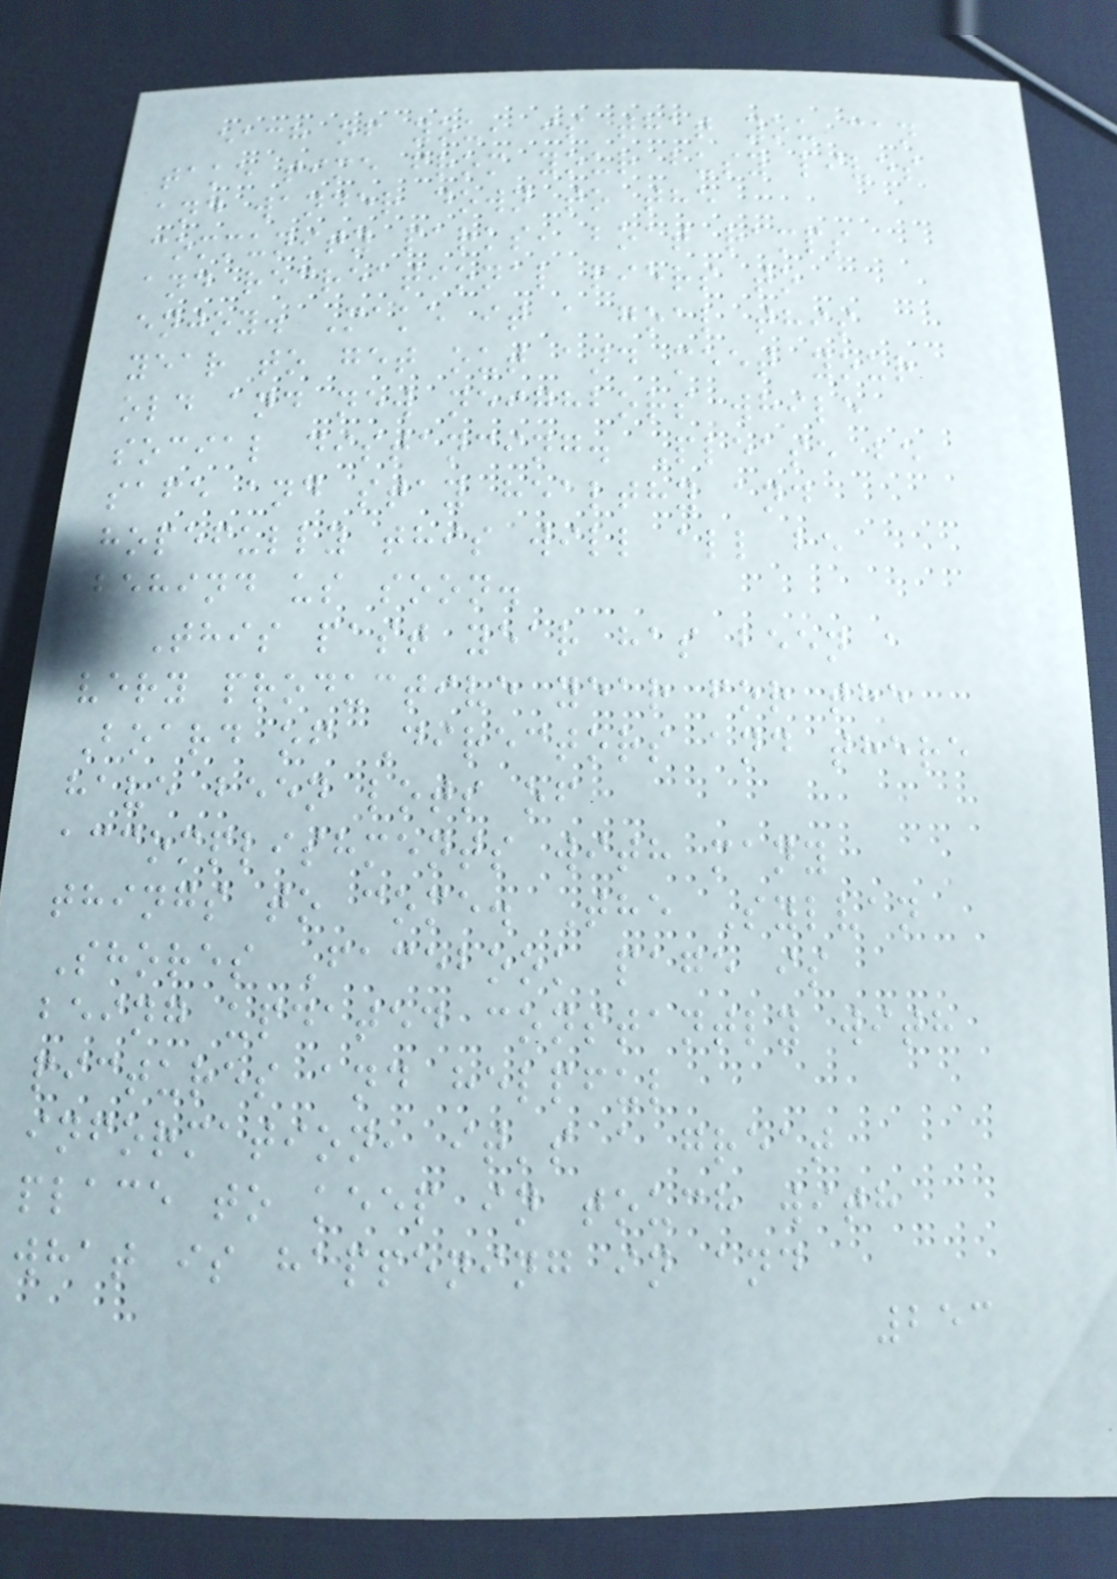each of you, is that you can
take time from your busy lives
and wander down to the
community parks, boat ramps
and recreational piers to
enjoy. Make it a goal this
year to get out and meet your
old and new neighbors while
social distancing. Please be
safe and stay healthy and
hopefully this will all be
behind us soon.
This past year has been a
very productive year for the
Board of Directors and there
have been lots of
accomplishments with many
things to come. The Sylvan
Shores Facebook page is
being updated constantly with
pictures and helpful
information, it's a great
place to keep in touch with
what is happening in and
253
